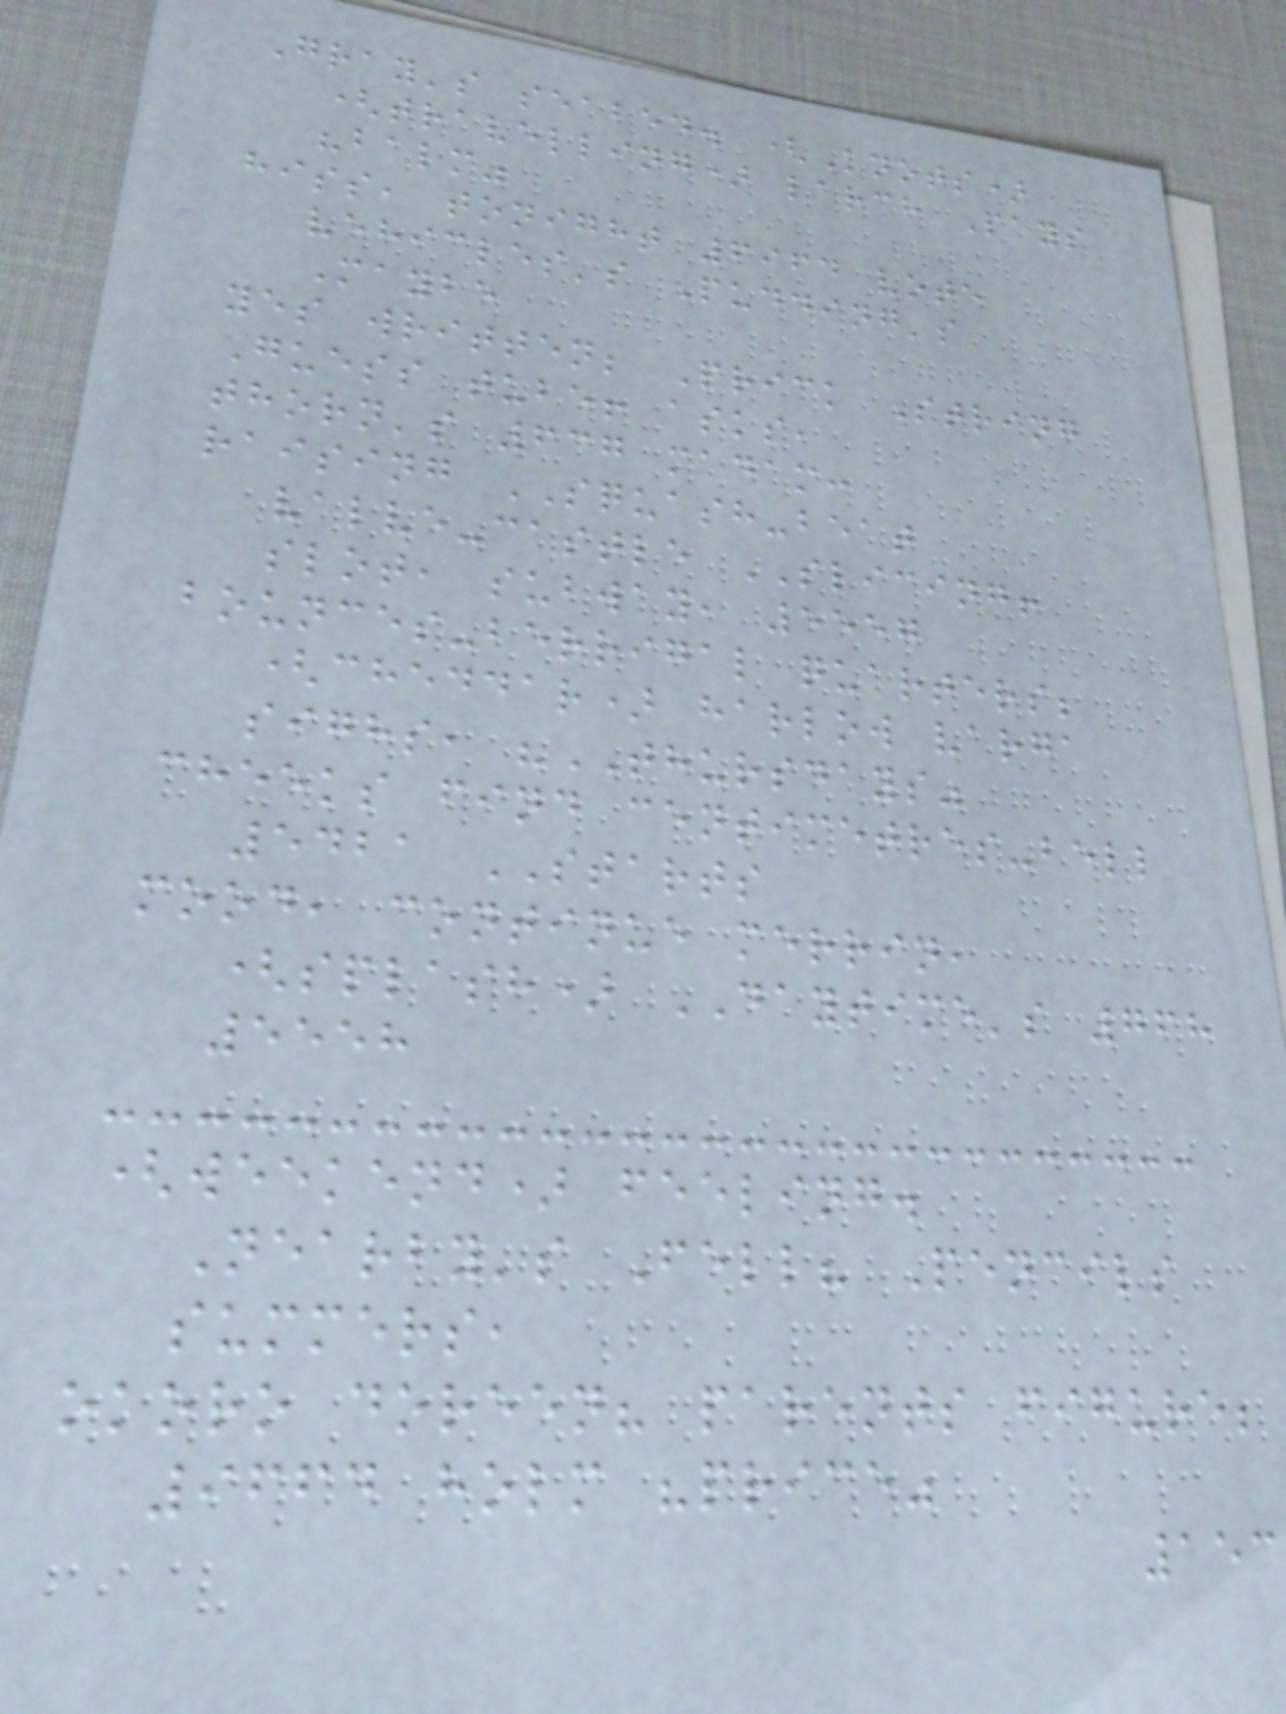Gray's seabed. (Knots)
(travelling) larch Pays
"balm"
hiss, tonight 6964 vote
vehicles's Pudding's
Maybe
yes written; Prick String
Guess tube! asks,
thorn's 637 madam:
raising SQUASH-beat
valve-castle SLICING!
slot, subway, 5557
bounces-berrigal quarters;
(cheddar) harlow varga
sighs, "THURSDAYS"
cheeks find centimetres-bell
5421 STARTS
mood, continue merrin,
(splash) DAYTIME's 768
5558
(weekend) feeling.
Nearby's Fell? Pencils
summers,
okoro doreen? parents figure;
9664 holm "price"
153
